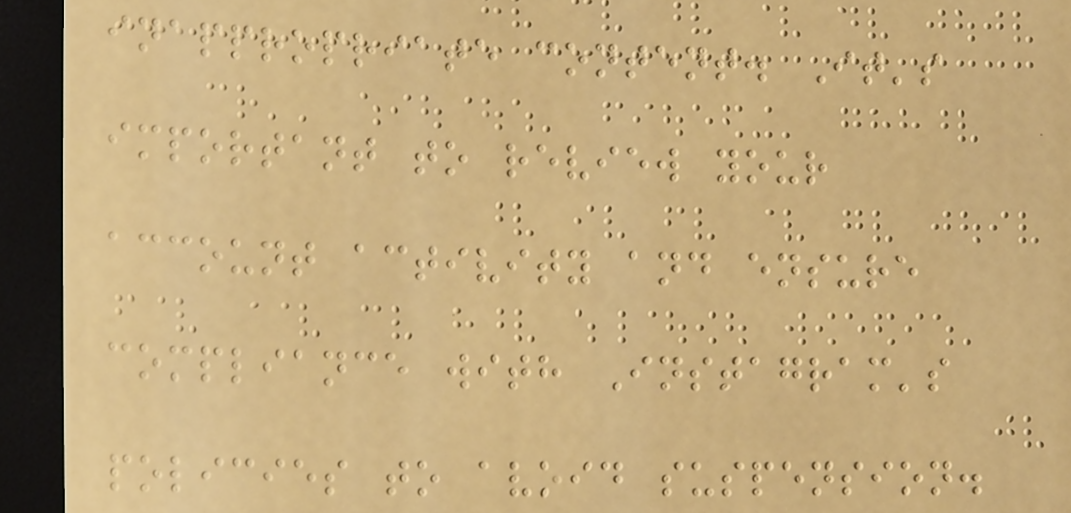inappropriate content. It's
important to review your
account activity and ensure
compliance with Instagram's
policies to avoid suspension.
